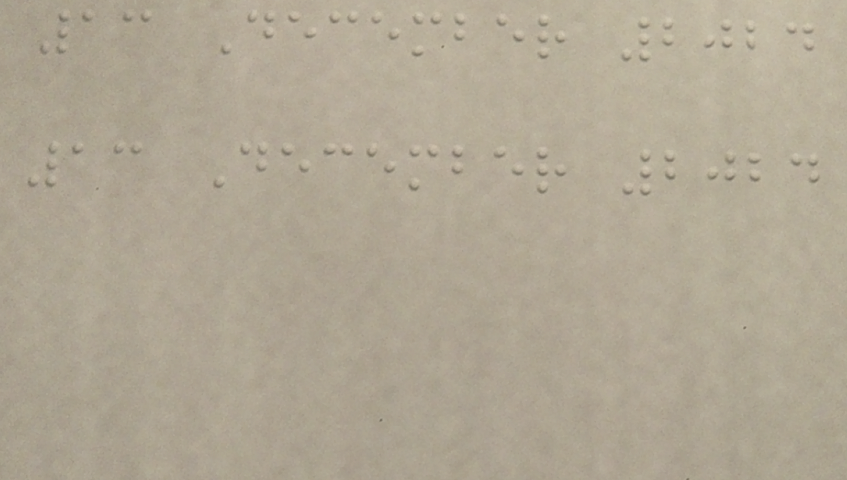13 December 2024
13 December 2024
